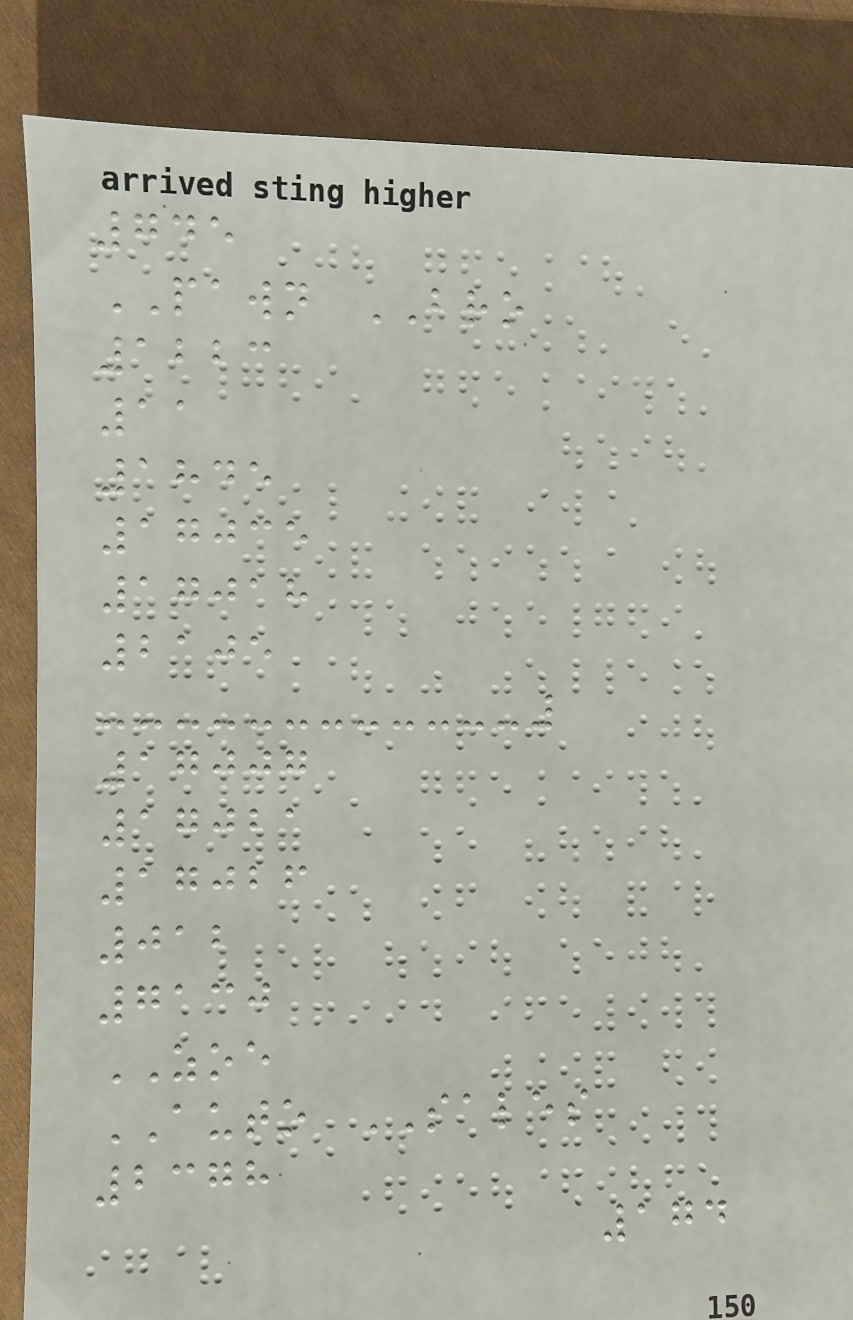745
PAWN BRO
1223
11
1845
17035
17018
2105
17007
17021
17026
012
7130
ZOE
AUTO SALES
2378
174
